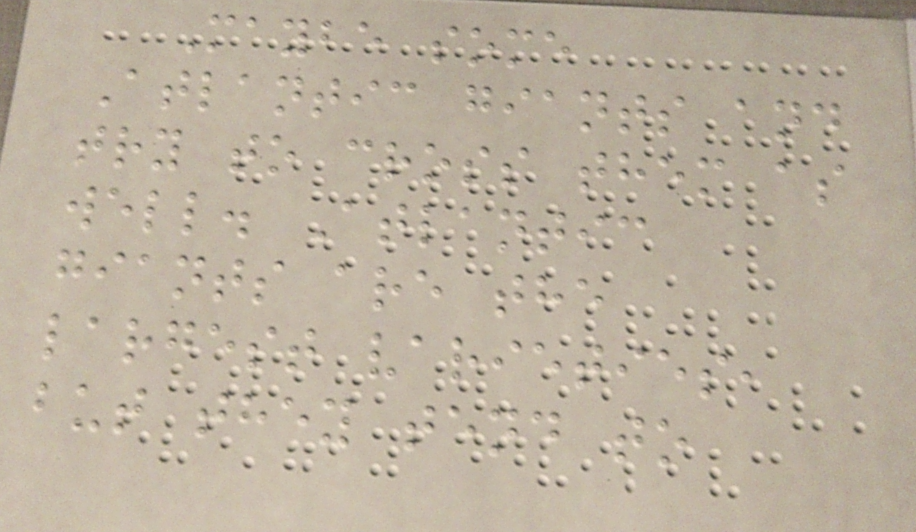Maybe some
Atlantic giants and
try to cross them as
well. Atlantic
giants are the
largest varieties,
but they tend to
